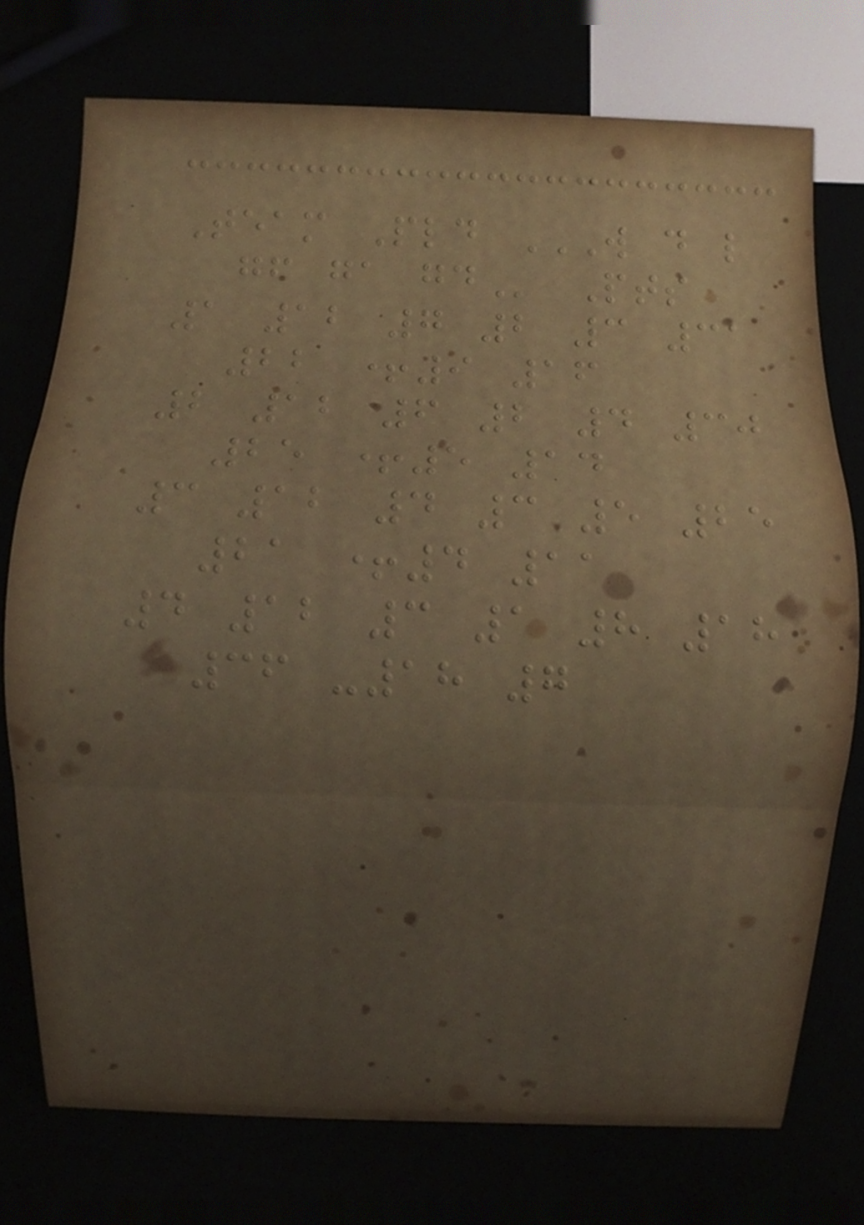Team Pld W D L
GF GA GD Pts
1 12 7 2 3 31
22 +9 16
2 12 6 2 4 30
25 +5 14
3 12 4 3 5 25
21 +4 11
4 12 3 1 8 18
36 -18 7
